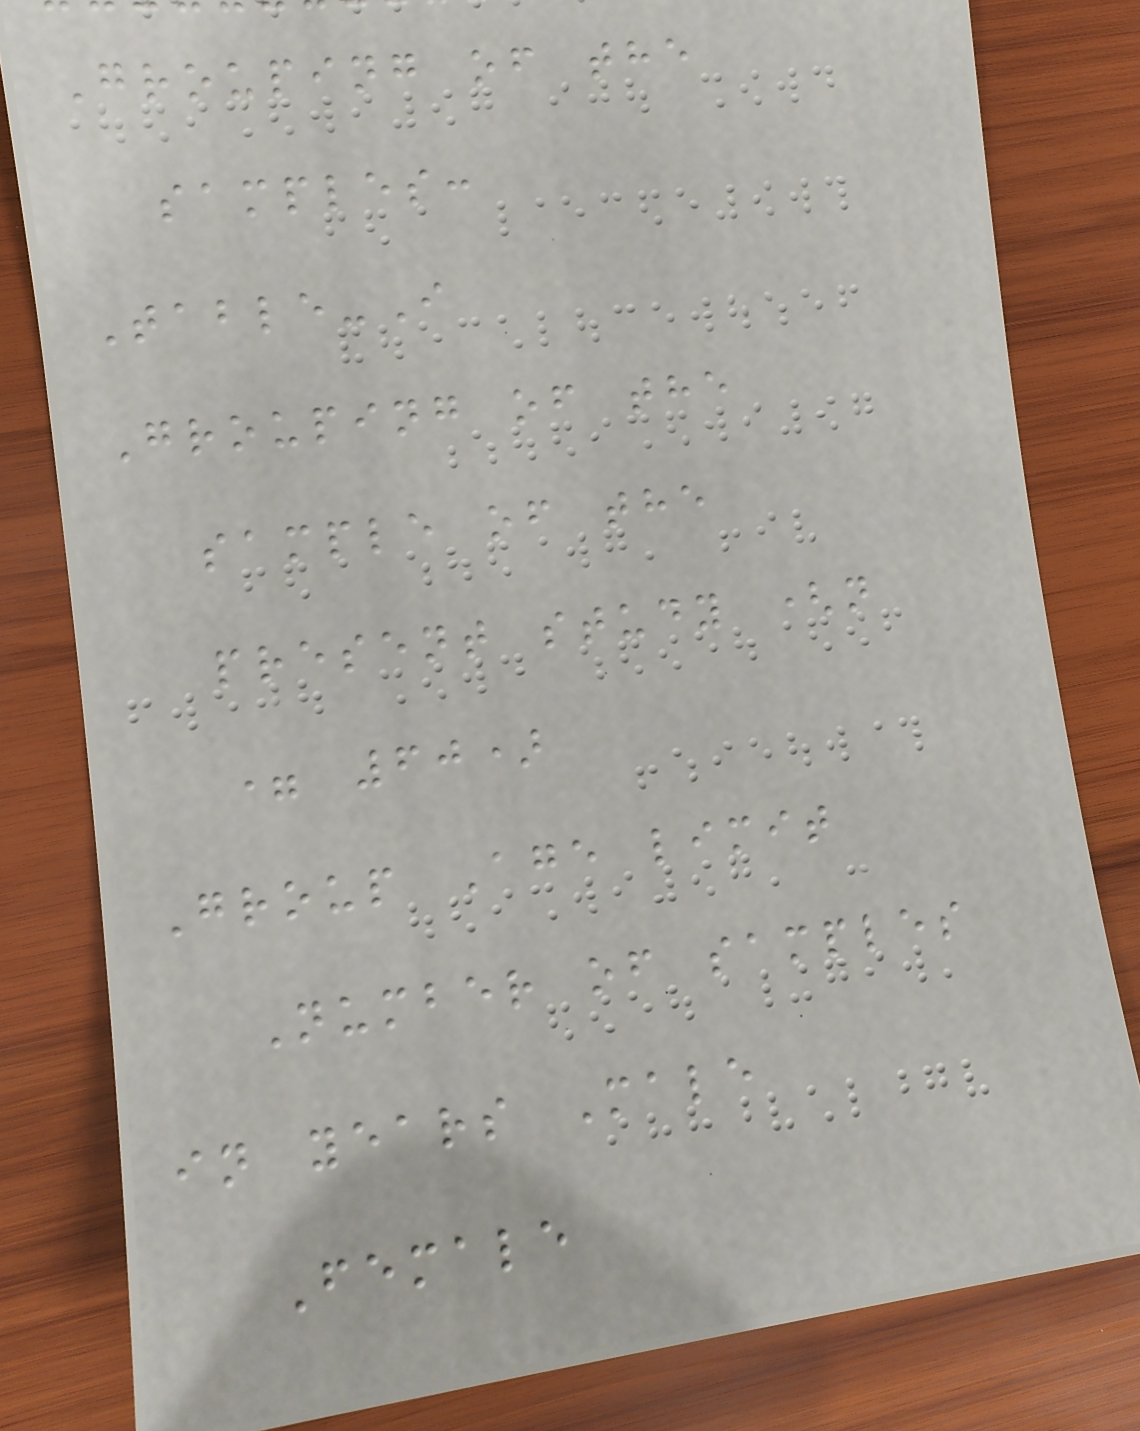Grouping of the
samples:
Table-I
Grouping of the
sample of the
present study (n
= 60)
Group Age limit
Number of samples
in years Male
Female
